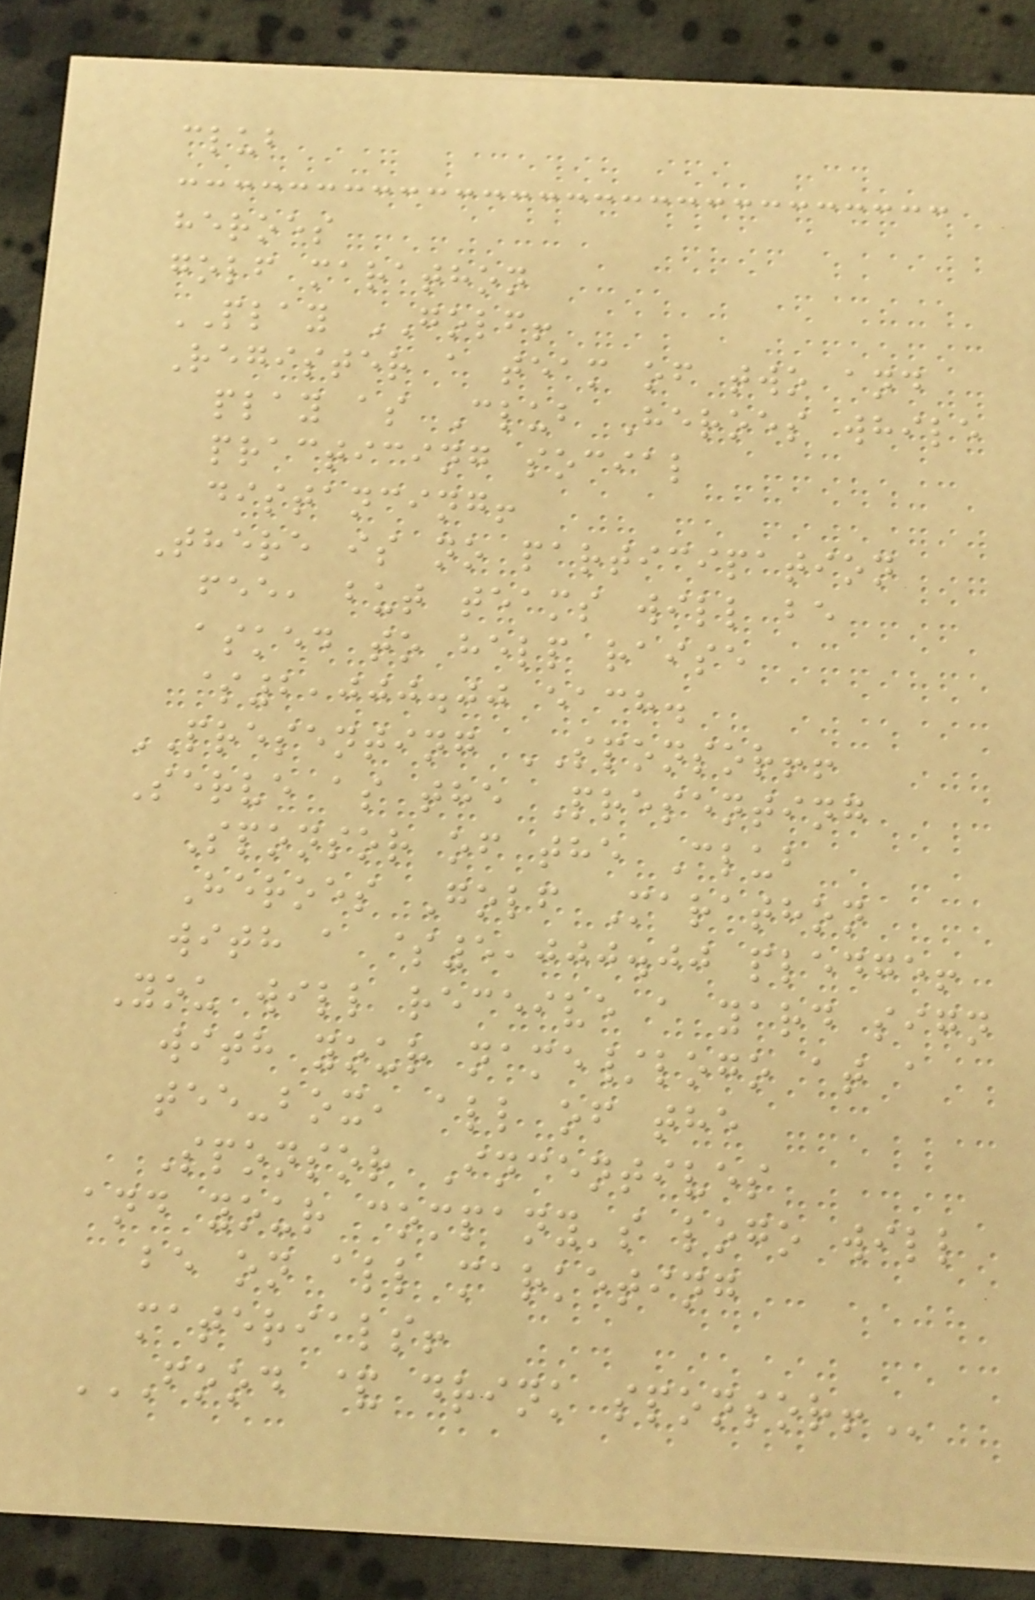club
heroes
golf marathon
PLAY GOLF!
Register a team of two and
play as Club Heroes while
practicing social
distancing!
There is no participation
fee, but teams will be
asked to help raise
$2,000.00 each.
PRESENTING SPONSOR!!
Serve as the Presenting
Sponsor of the Club
Heroes Golf Marathon
with a $5,000.00 pledge!
You will receive a yard sign
with your name/logo at a
tee-box, all of the
Sponsor Incentives
and your company's logo will
be on all marketing
materials!
FOOD & DRINK SPONSOR!
